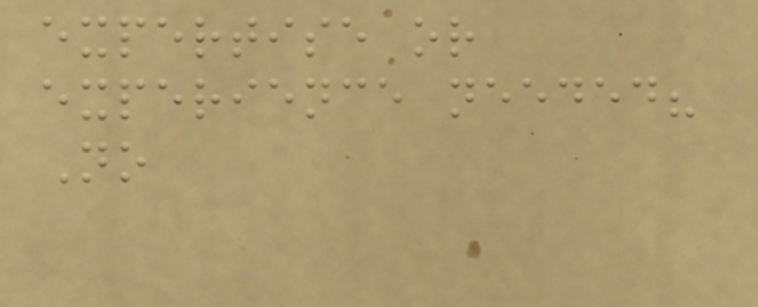expertise or
experience needed?
No
